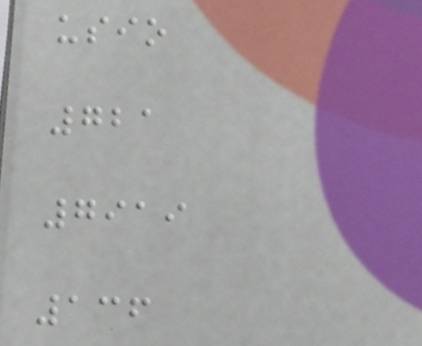usio
721
7919
136
